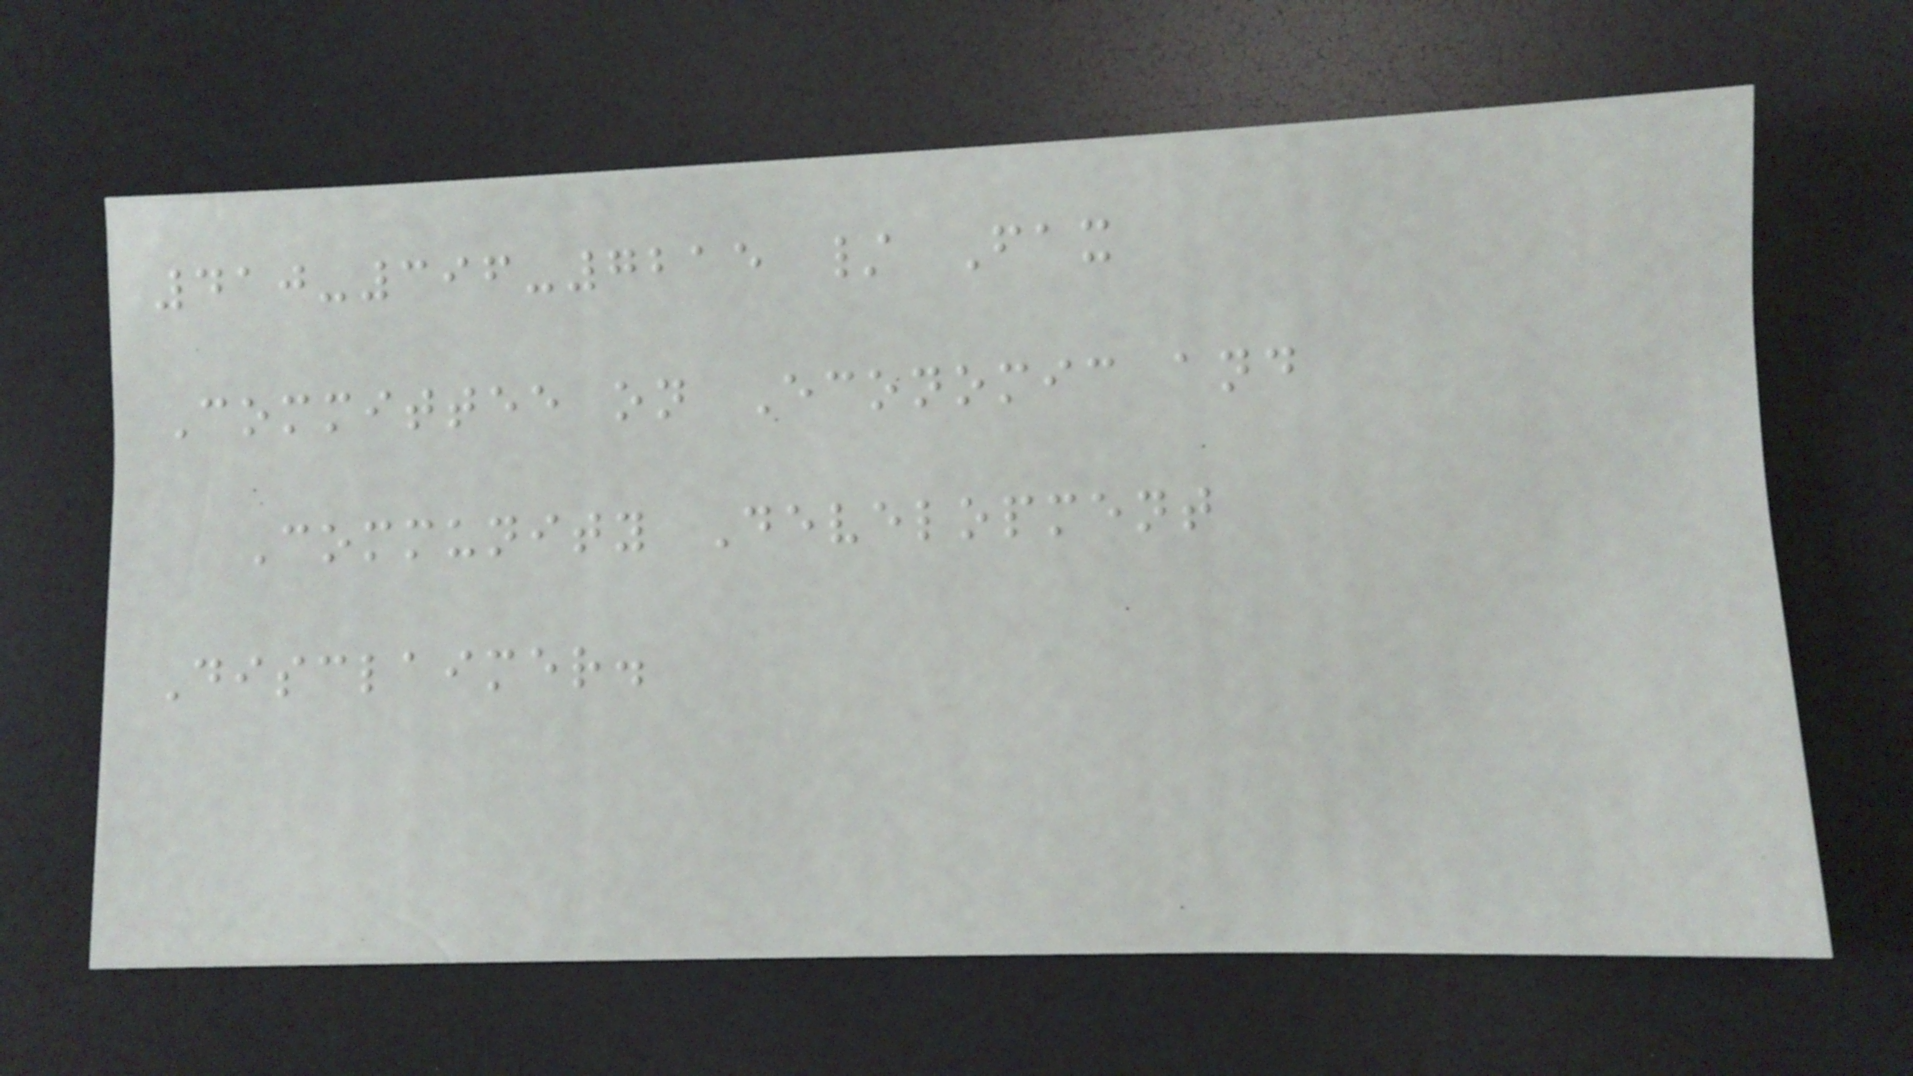410-396-7215 / Fax
Committee on Economic and
Community Development
Disclaimer.
